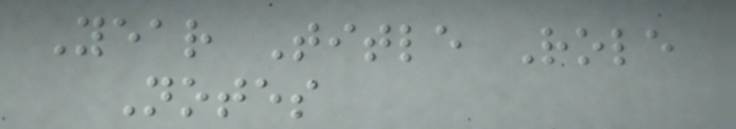Year Title Role
Notes
